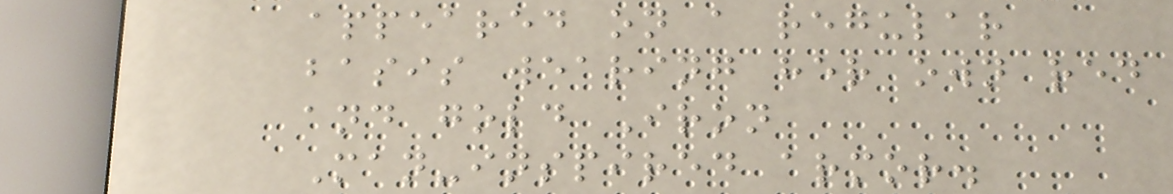appeared on a regular
basis wearing her own red
and gold Iron
Man-inspired armor.
